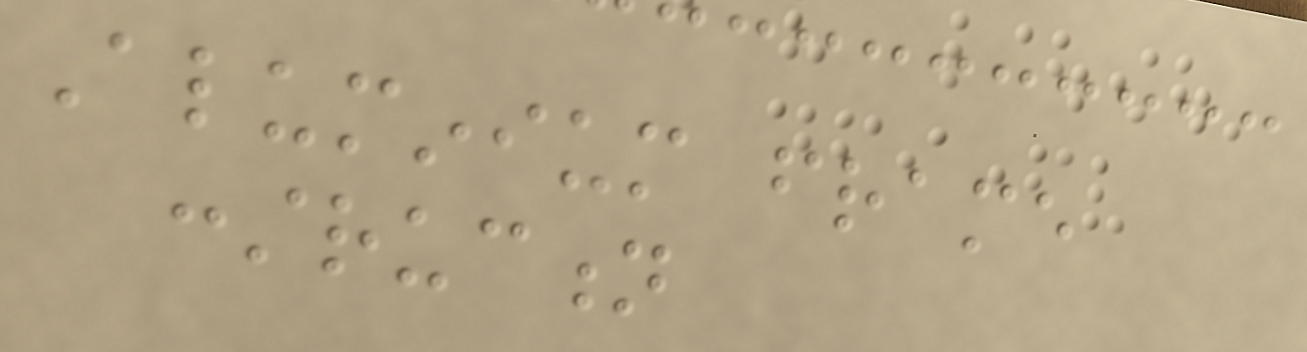Aluminium frame
construction
